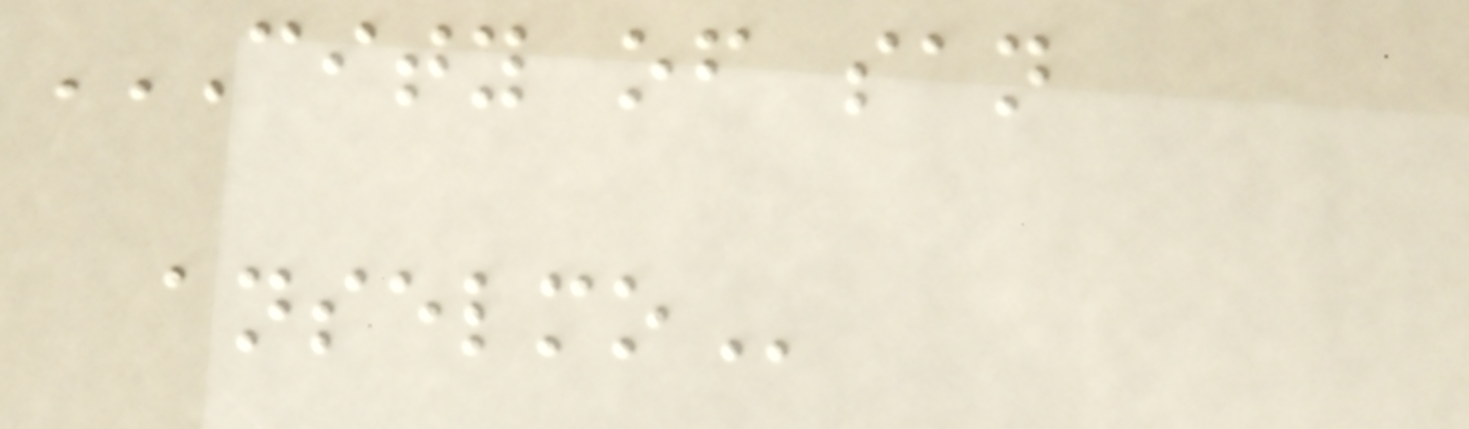CITY OF SAN
ANSELMO
